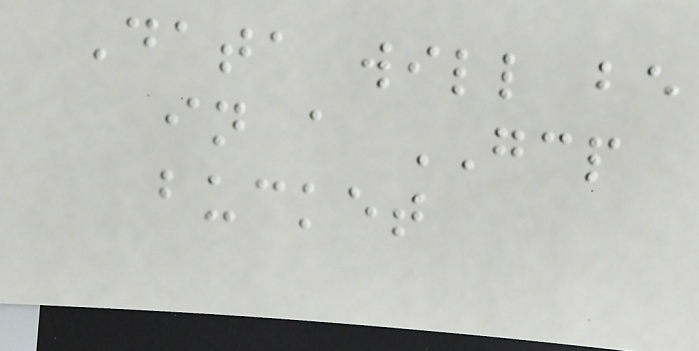Data will be
in a GCP
bucket
